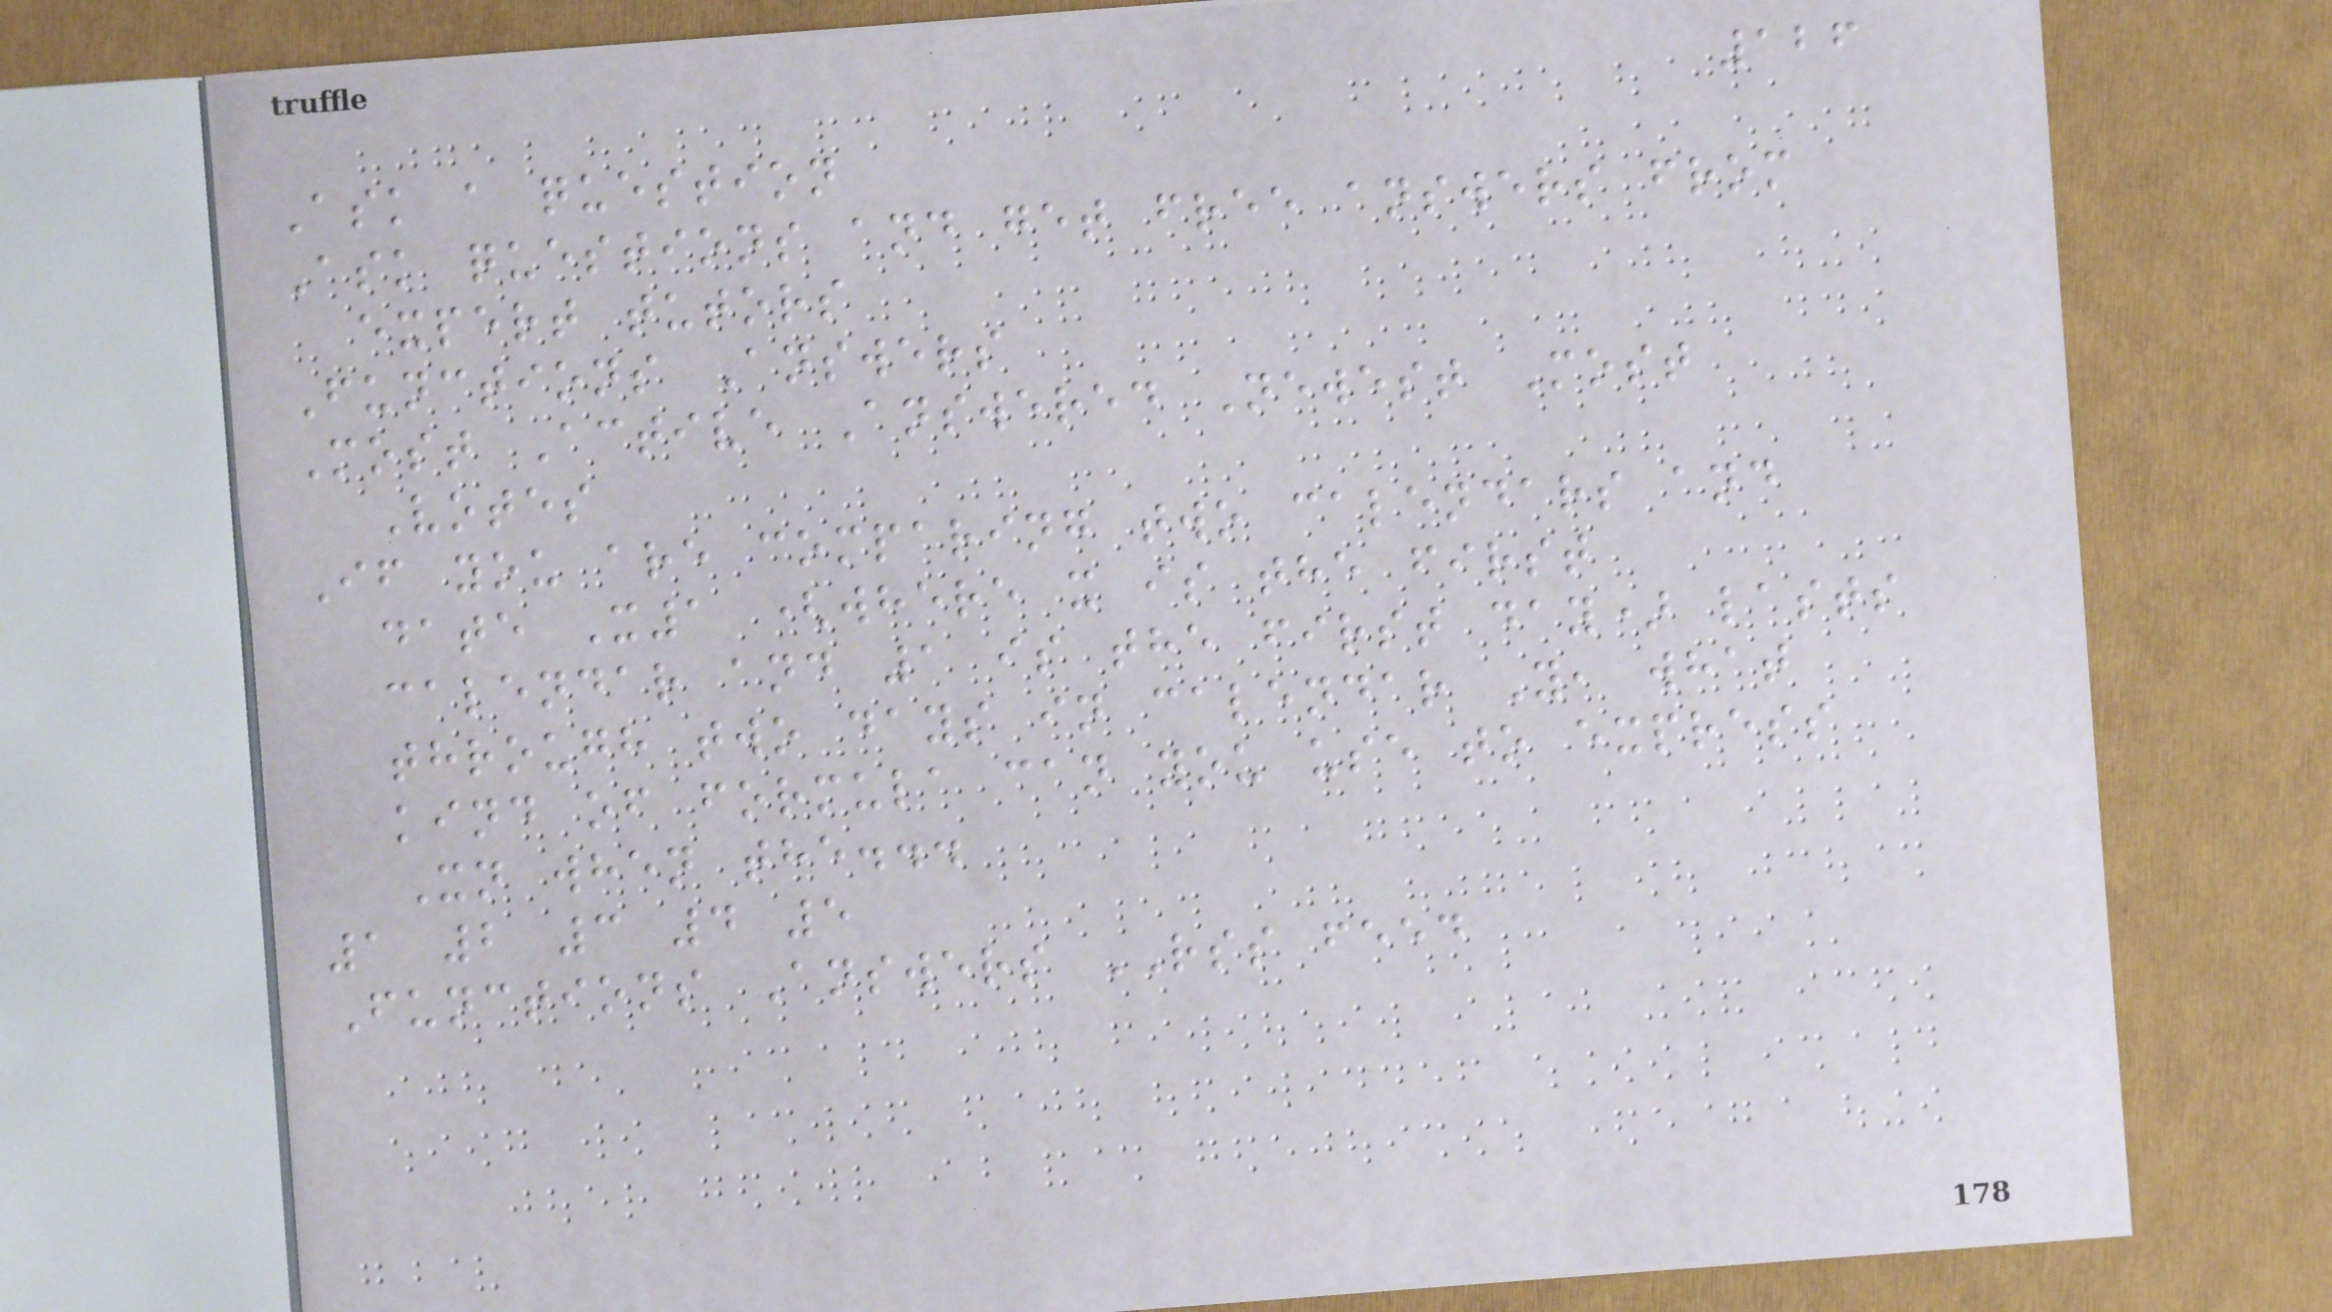126
Ask a question
Ask questions and get free answers from
expert tutors
Functions Answers
Most Active Answered Newest Most
Votes
If you are comparing two calendars and
date X1 (where x is the first
calendar and 1 is the first day) lasts
through two days in calendar Y, what
kind of formula can you use to express
Xn when the...
1 2 3 4 5
Functions Answers RSS feed
